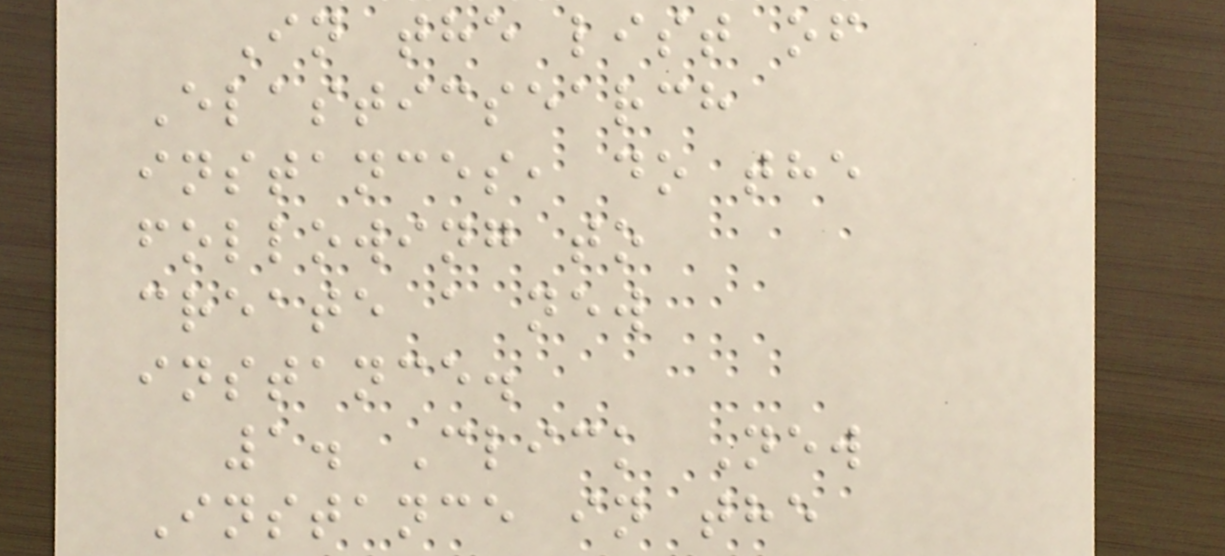In the list of
Elasticsearch
instances, do the
following to
create a new
instance.
1. Click New
Instance in the
